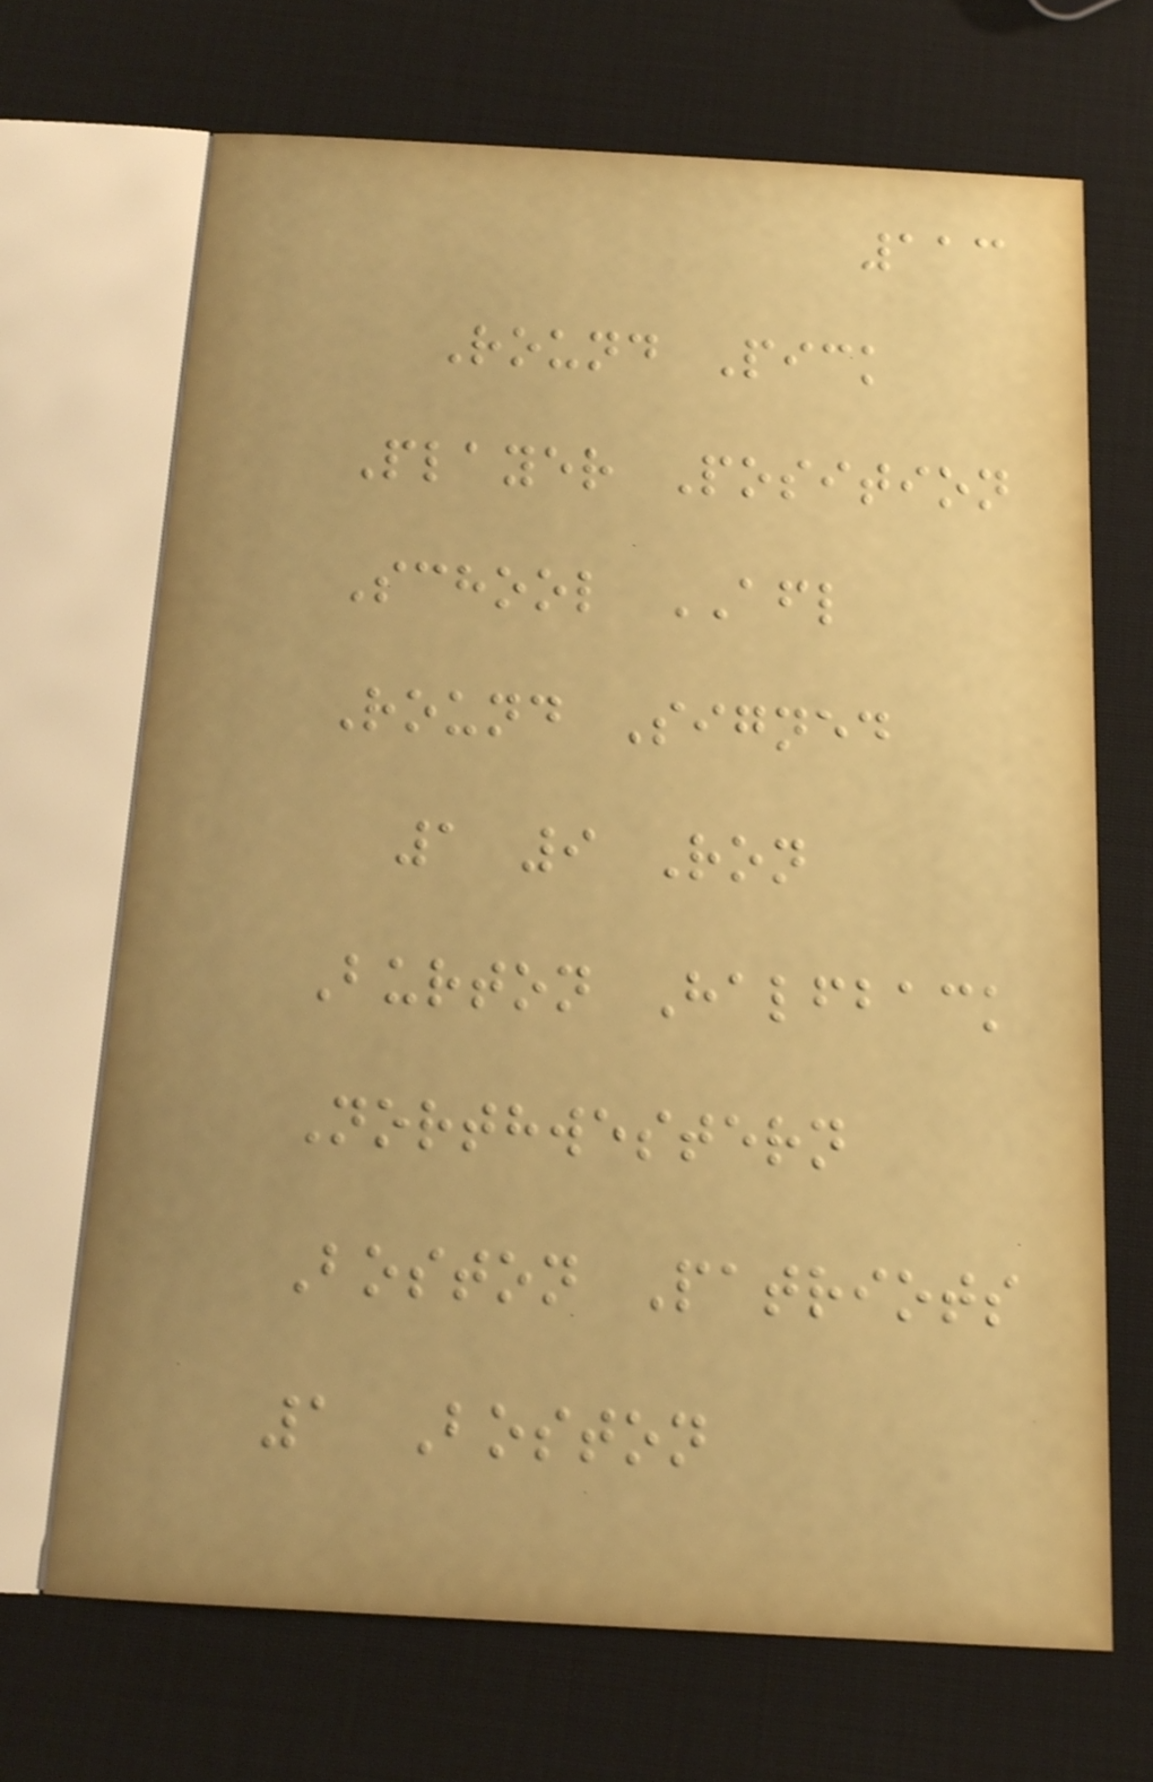113
Round Pick
Player Position
School AFL
Round Signed
1 9 Ron
Burton Halfback
Northwestern
Boston Patriots
1 Boston
